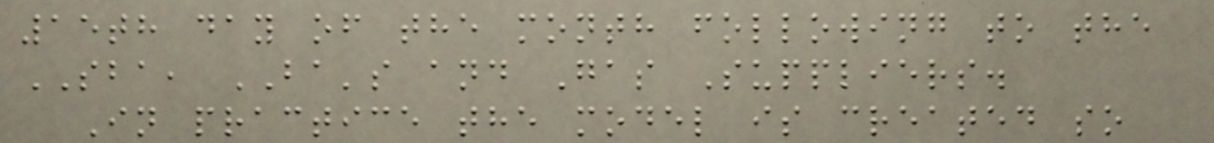15th day of the month following to the
SBA, BA's and Gas Suppliers.
In practice the model is created so
